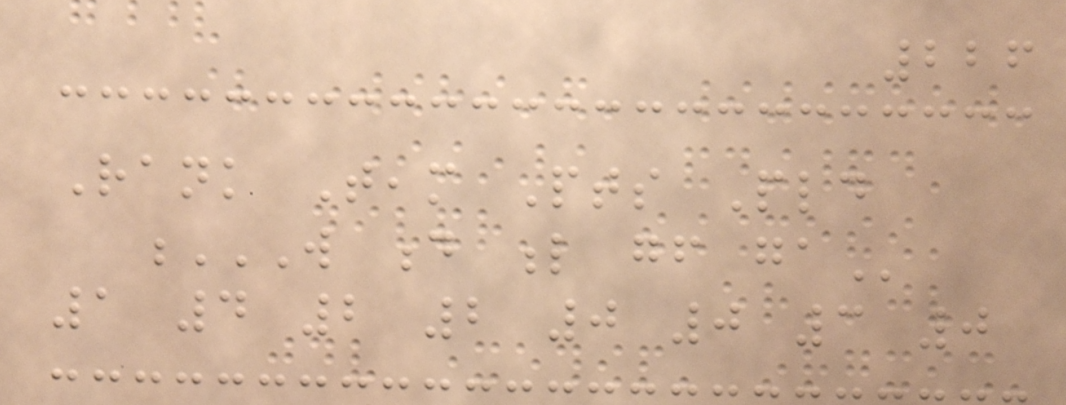226
Rank Team Pts Pld
W D L GF GA
1 4 2 2 0 0 3 0
